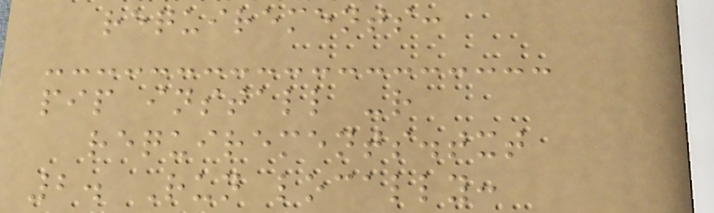requirements:
pip install -r
requirements.txt
2. Run locally:
